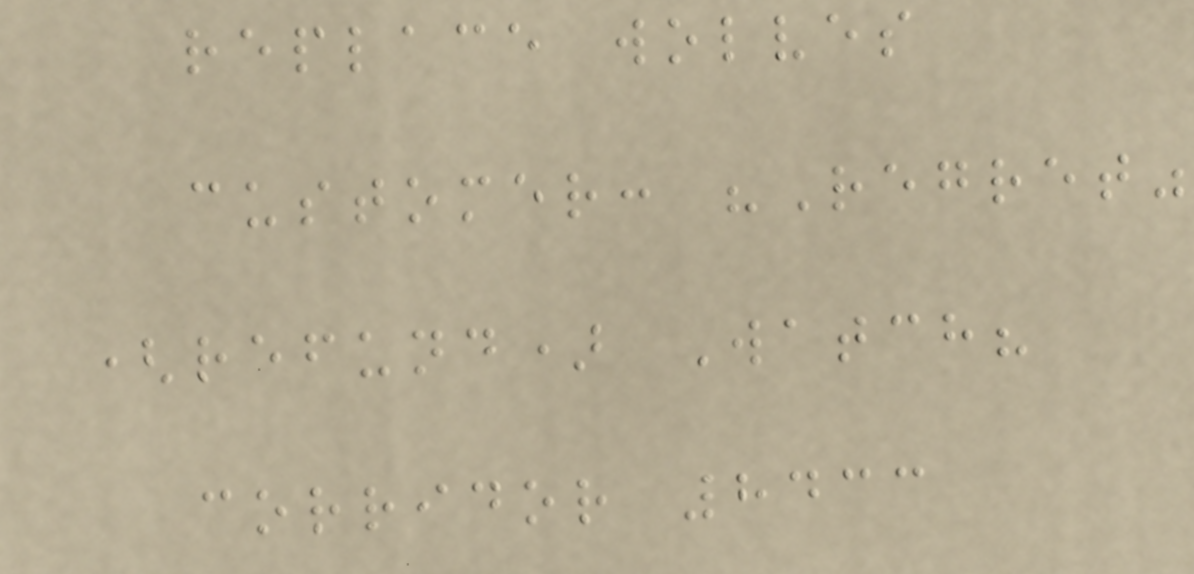replace wolves
customer: "Regret"
(refund) Watch?
corridor 8433
